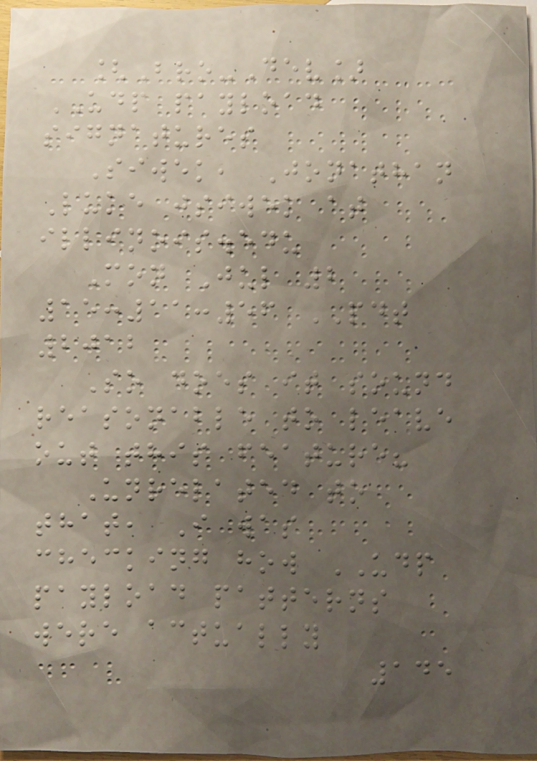[Bro-Dev]
UDP payload
signatures
Siwek, Jonathan
Luke jsiwek at
illinois.edu
Mon Jul 2
15:11:56 PDT
2012
So does it sound
reasonable to leave
out this feature?
Unrelated to
that, I was
checking how UDP
payload patterns
were actually
145
